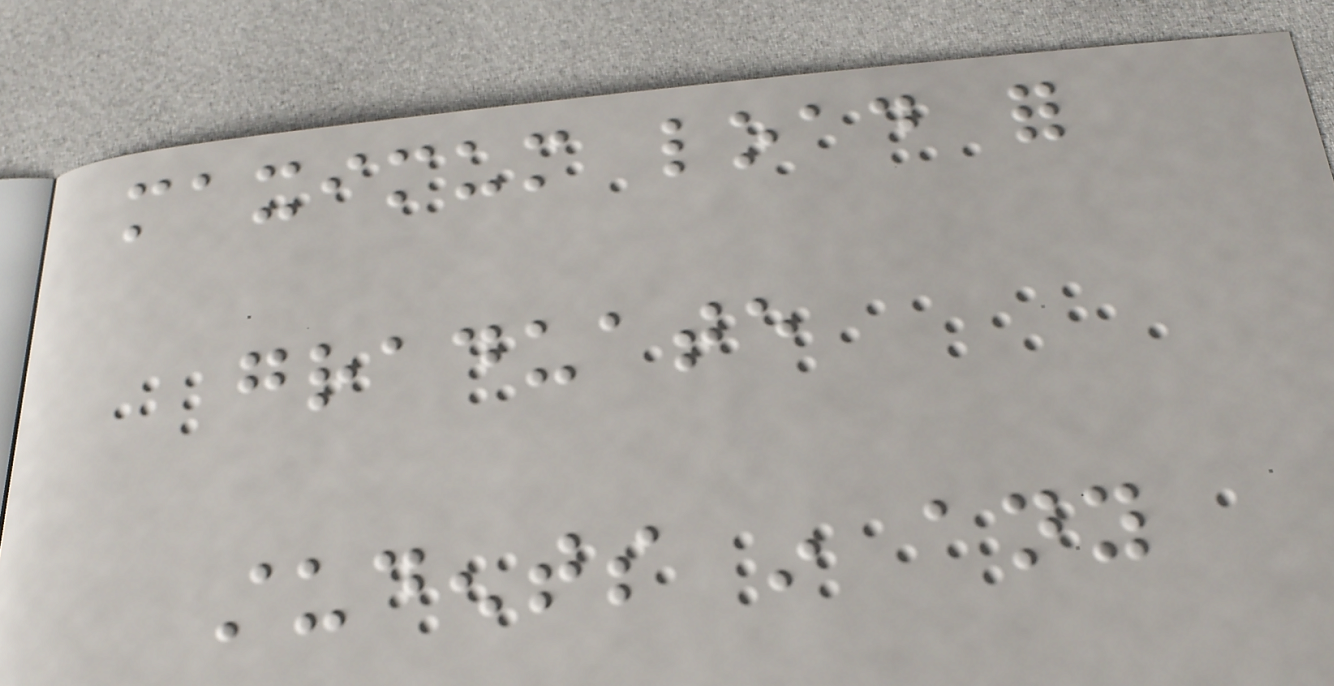maximum load for
graduate
students in any
